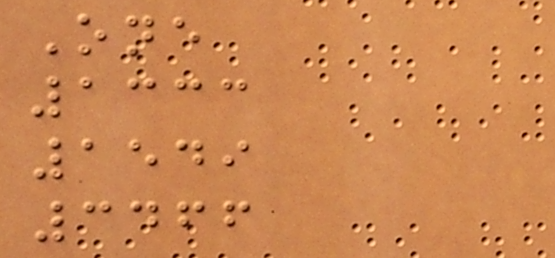One
1333
1549
3466
